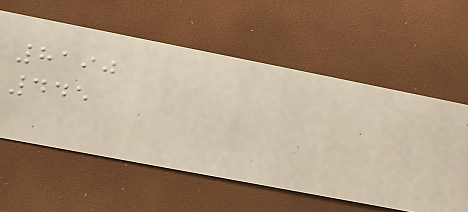8190
445
